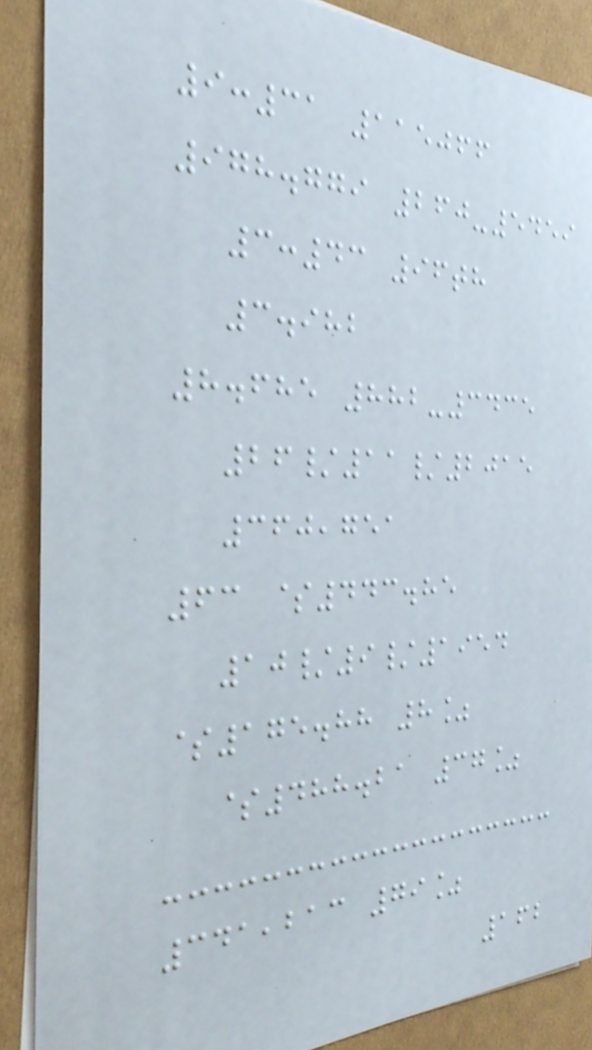9:31 115066
978.779 260-5459
3:43 96th
3.982
8.685 882-3435
26/11/2015
360,751
63 $443.85
10/9/1954
$175.88 8%
$488.21 37%
341,213 79%
162
